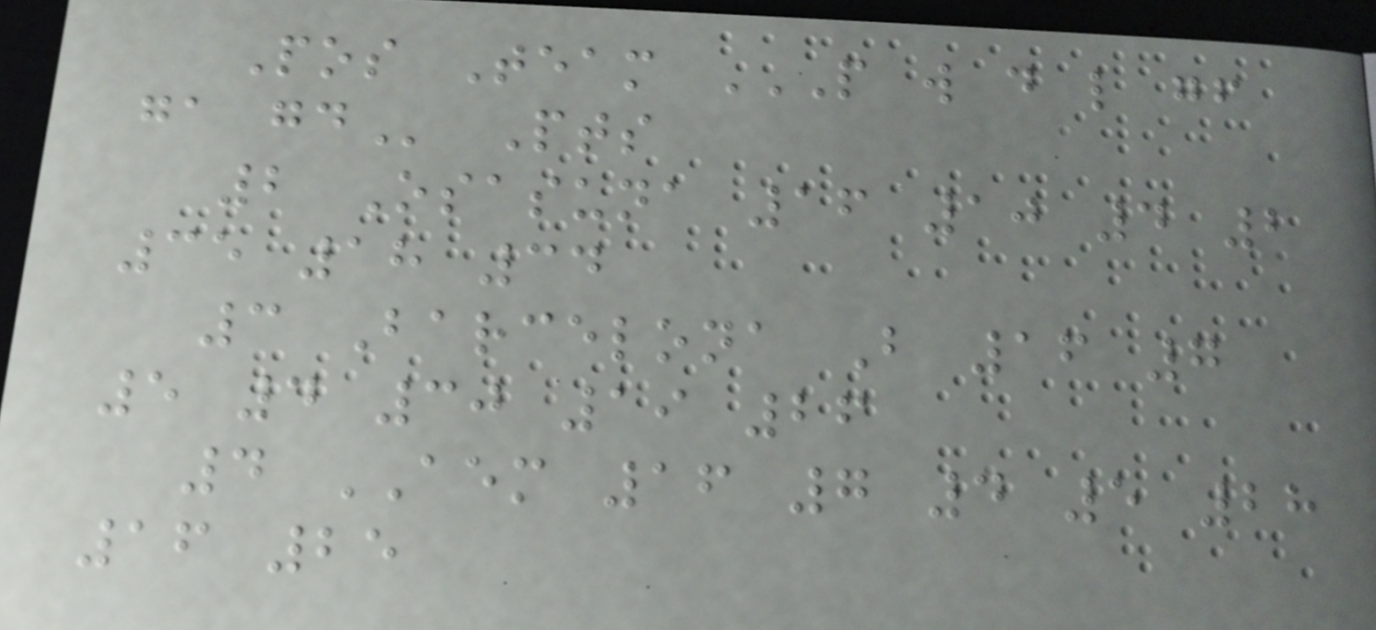Pos Team P W D L GF
GA GD Pts
2 Osasuna 16 10 4 2
35 18 34
3 Barcelona B 16 7
5 4 30 19 26
4 AEM 16 7 4 5 28
16 25
